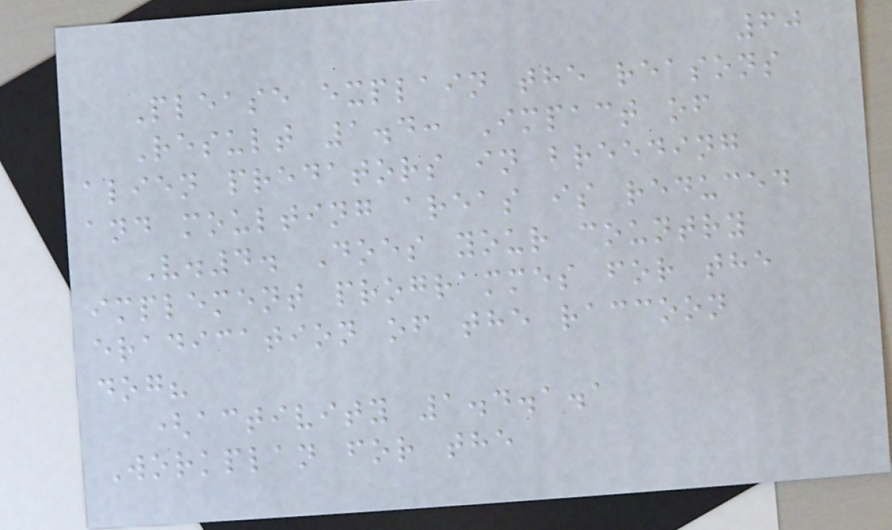60
Please explain the reasons
Result 1.4: Impact of
alien predators in breeding
and moulting areas is reduced
V.4. Does your country
implement programmes for the
eradication of the raccoon
dog?
(activity 1.4.1.1
Workplan for the
